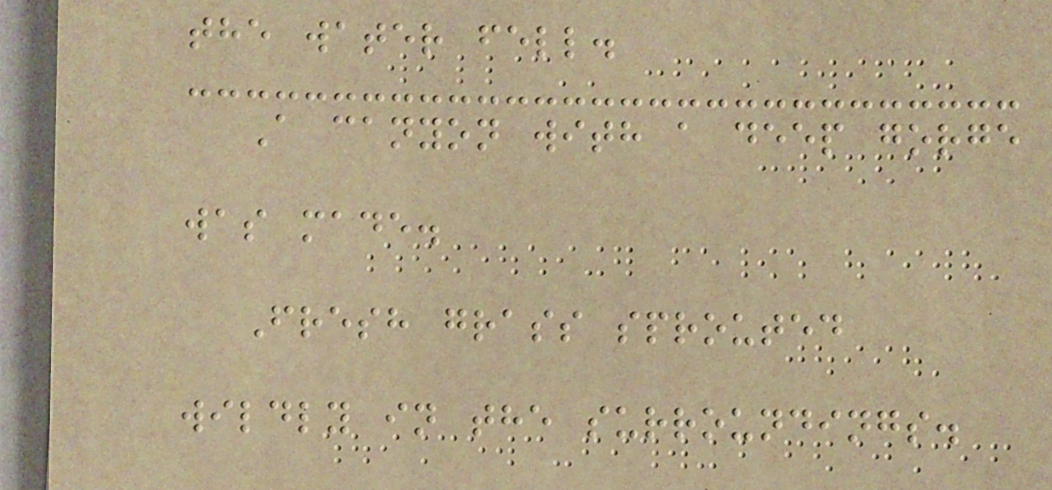the water fell.
A canyon with a deep gorge
was made.
Fresh grass sprouted
wildly in the surroundings.
